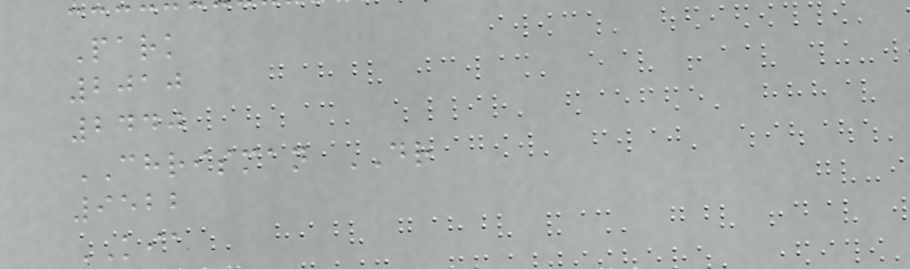Park
2010
2440
CHRISMAN DR
9522
KIA
